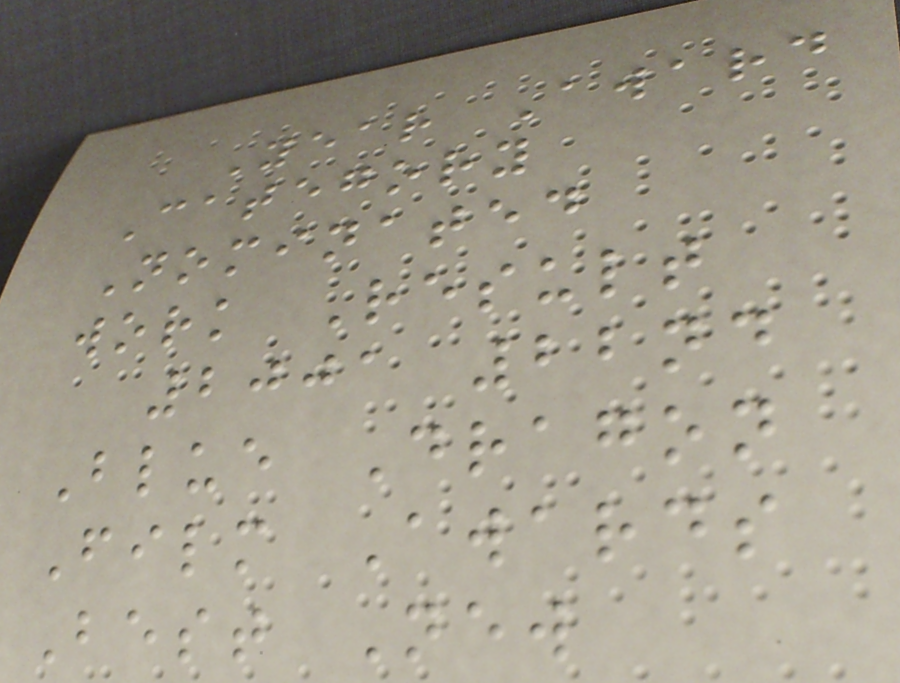Year Award
Category
Nominated
work Result
2001 22nd
Blue Dragon
Film Awards
Best New
